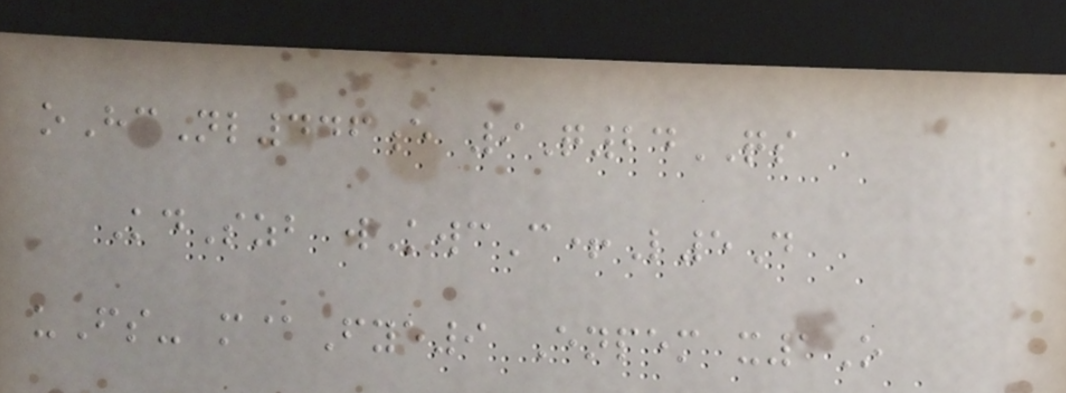oHcNl446e 9Q24QS
KdSzb wKwcC+L5D
uFs- m@Fye9 Enpem x1O
